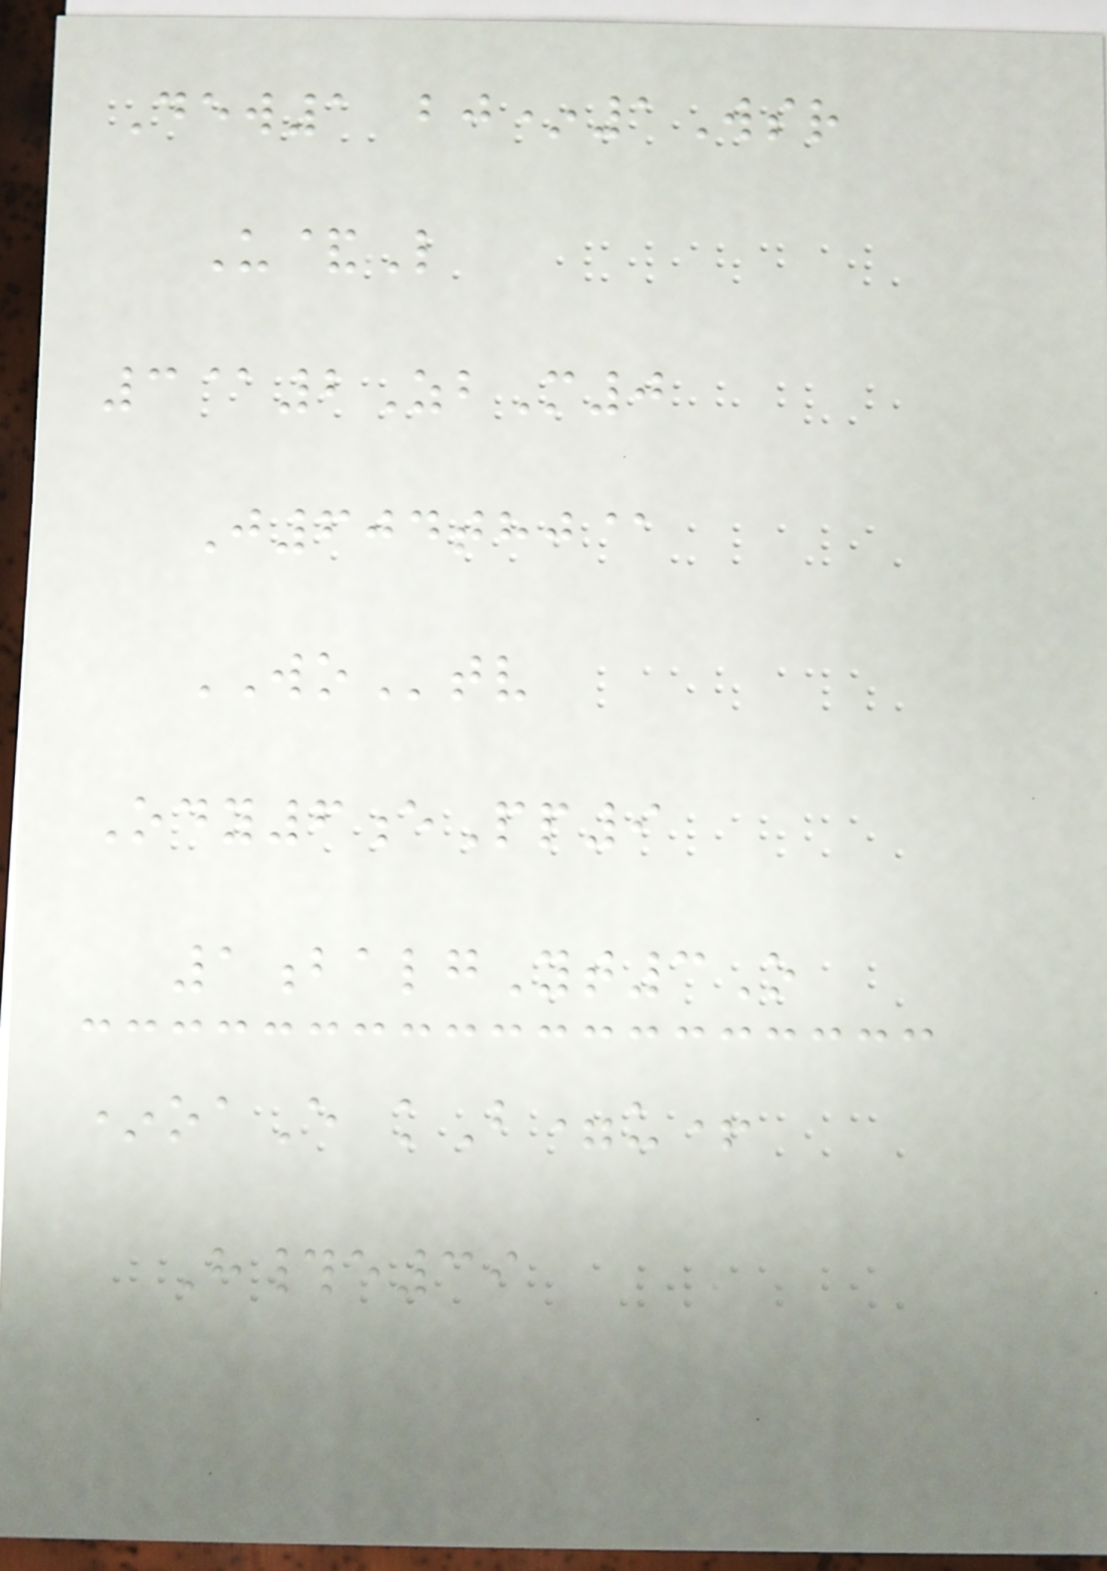Dew1 bj*1Wsr
U&L
3@2ZbM0
J604thj@
WOtv
Ody6ePp9
1balgYt3O
*oaE kB=u+
H#e39
